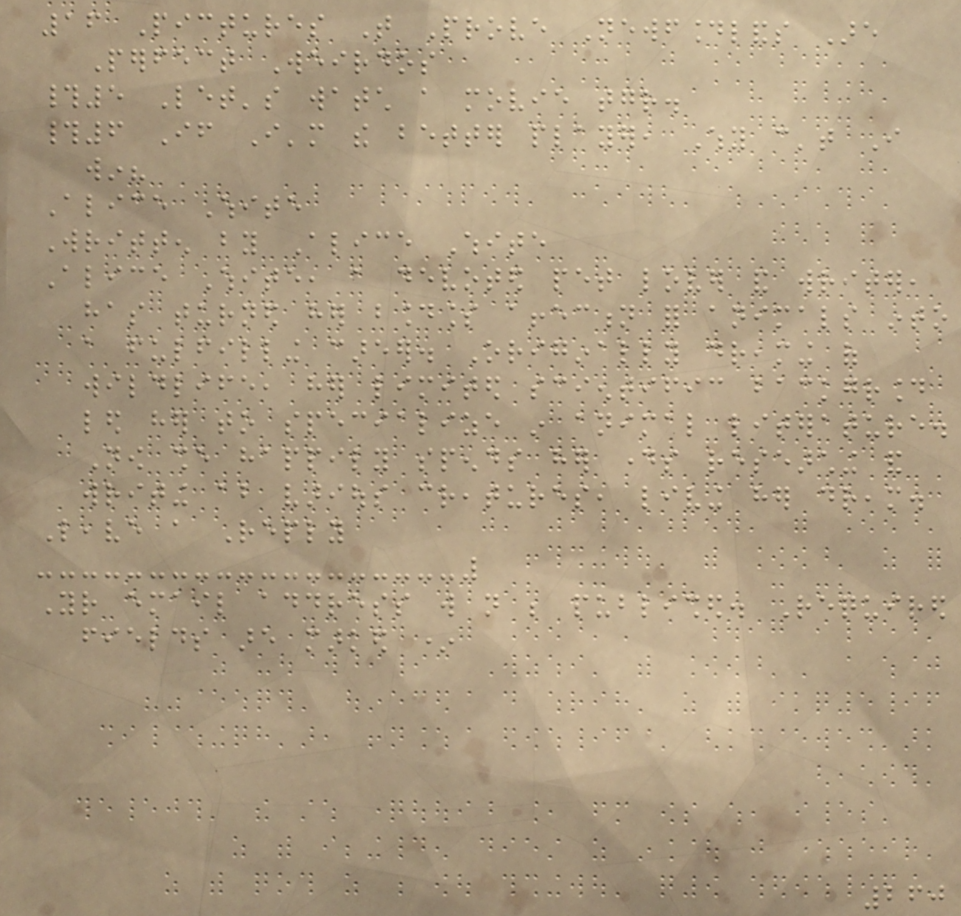16 Pictures That Prove Newfoundlands Are
Perfect Weirdos
#5 Let's watch a movie together.
#6 If I'm the better player, Why can't I
win?
Alice White
Written by Alice White
Alice White, a devoted pet lover and writer,
has turned her boundless affection for animals into
a fulfilling career. Originally dreaming of
wildlife, her limited scientific background
led her to specialize in animal literature.
Now she happily spends her days researching and
writing about various creatures, living her dream.
Leave a Reply
Your email address will not be published. Required
fields are marked *
260
